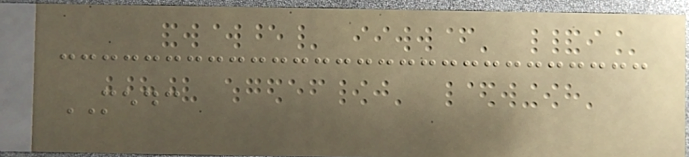MEDC
